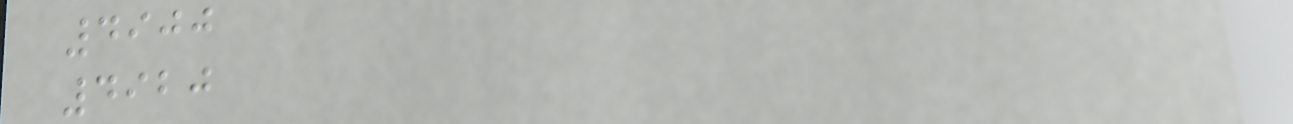4900
4920
